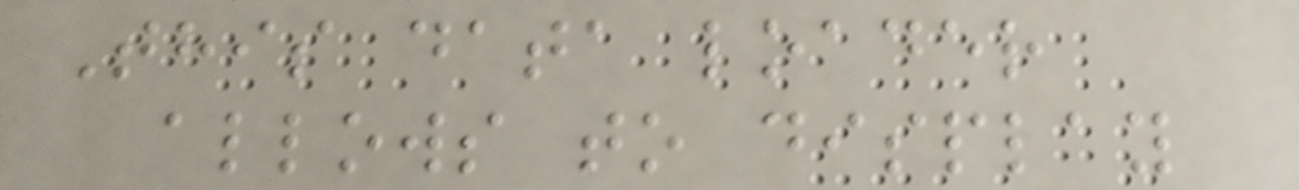This data loader
allows to display
